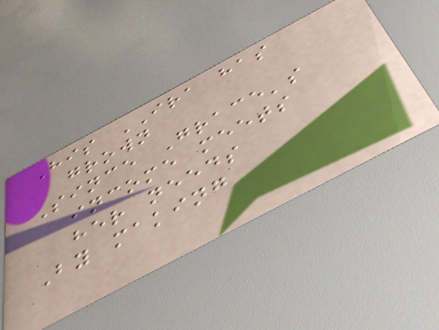His IRA has
grown
Since Grace's
income meets
her needs
By making
